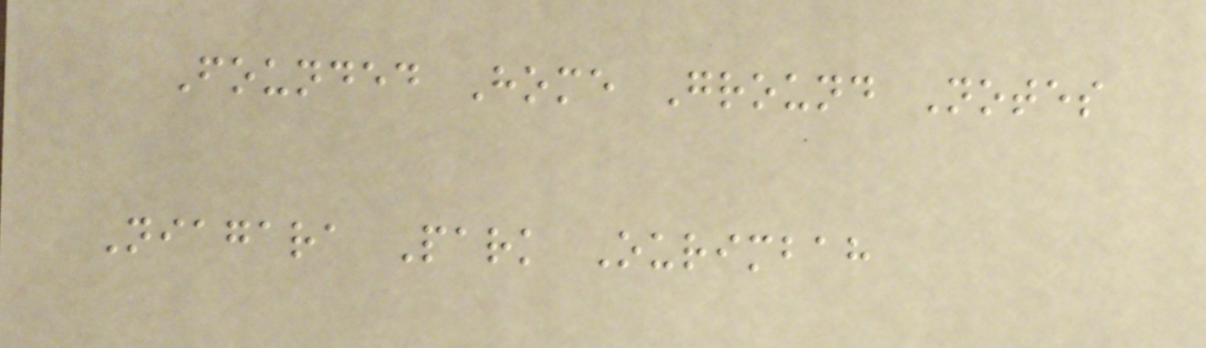Founded Home Ground Notes
Niagara Park Ourimbah
